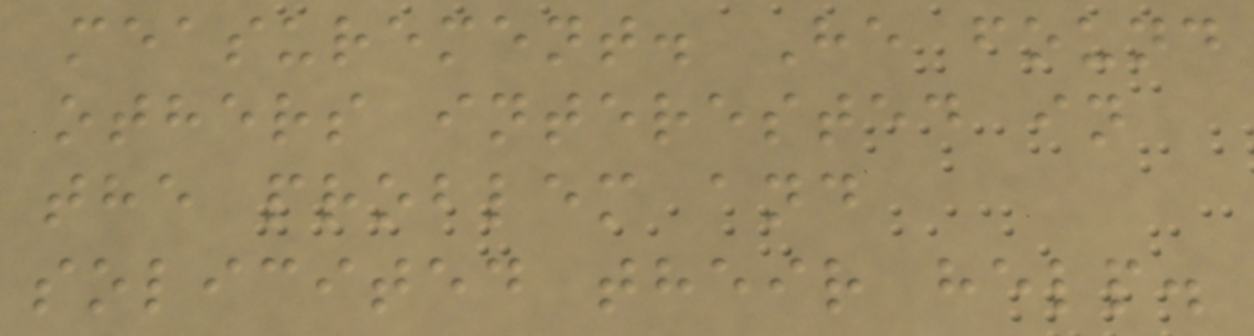measurement. He found
others interested in
the problem and
solicited their help.
